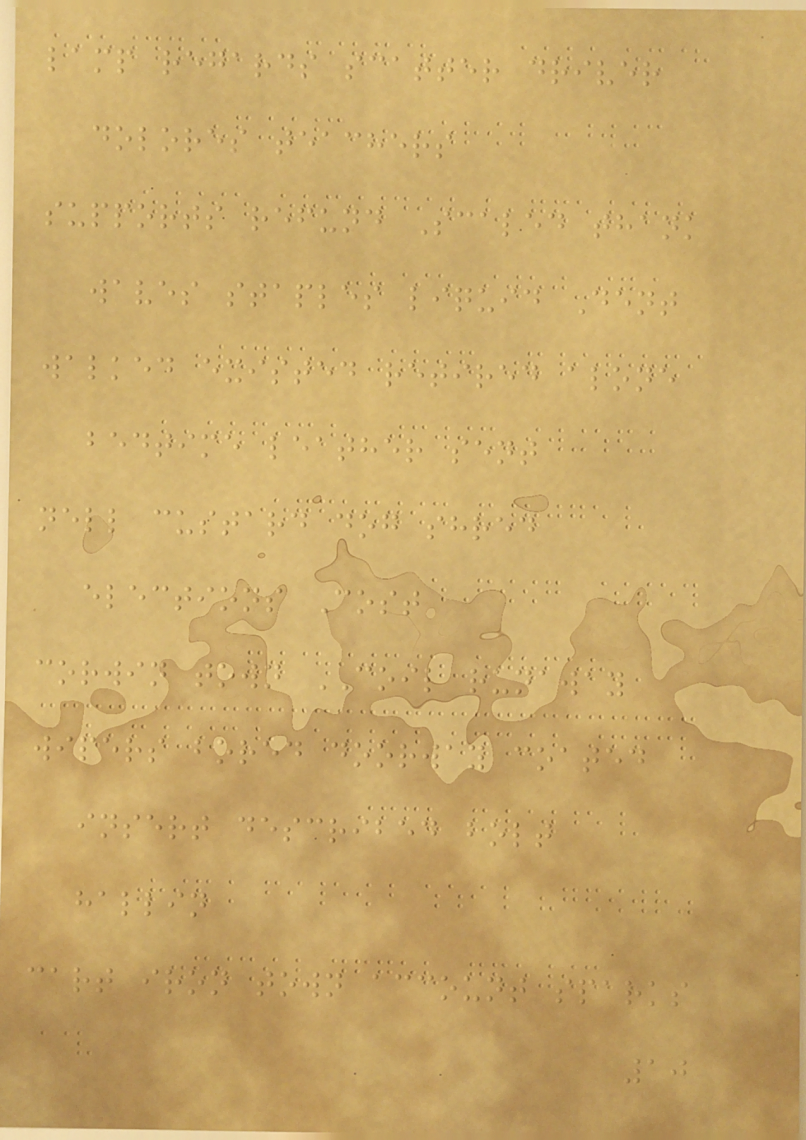lamp regards scatter driver
dolores teachers
supports refund Scaled thank
waves staples liquid Dent
walked existed retired alone
bedtime leather sent
nell custard dog shred
elections Cost
corwin town COIL runaway
wipers bored doorway coated
insert described bolt
hallin
cart iron town account sparks
10
